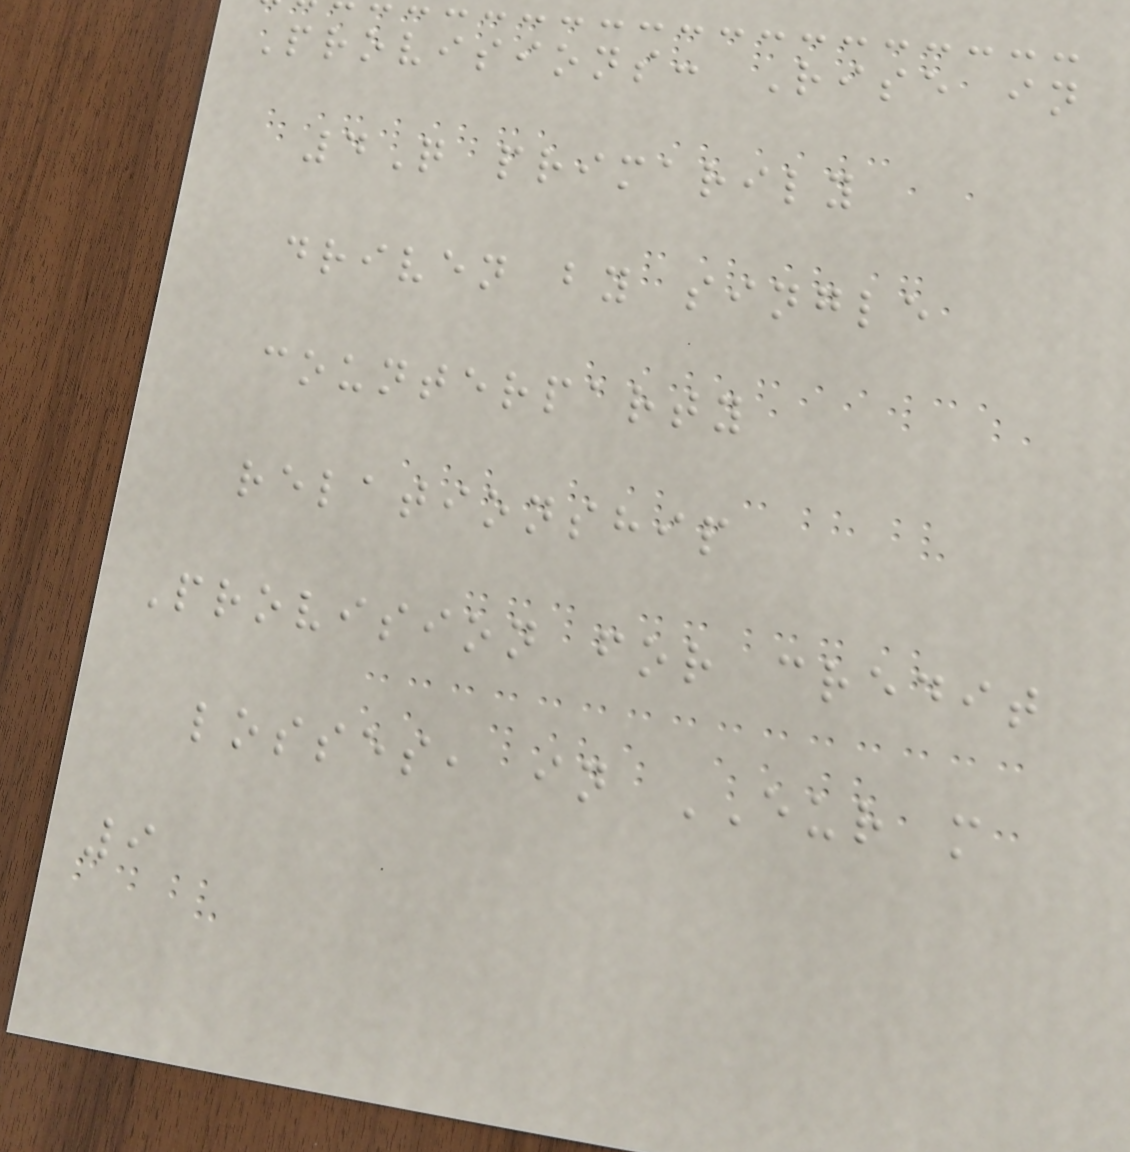Provisions: Rise in
4Q primarily
driven by single
counterparty
relationship
Provision for credit
losses, in EUR m
9
